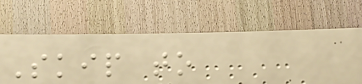Skip to
